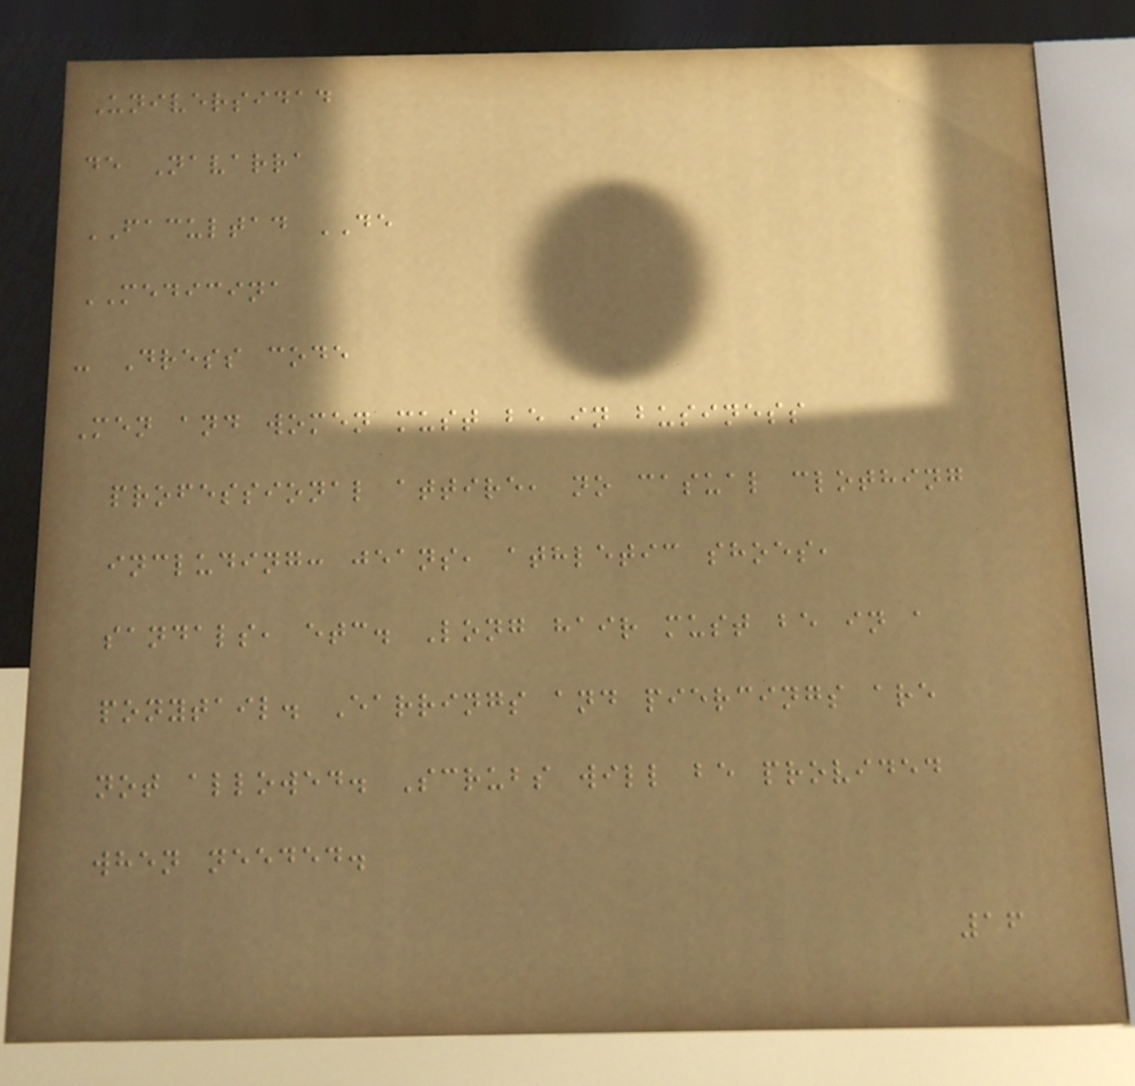Universidad
de Navarra
FACULTAD DE
MEDICINA
- Dress code
Men and women must be in business
professional attire, no casual clothing
including: jeans, athletic shoes,
sandals, etc. Long hair must be in a
ponytail. Earrings and piercings are
not allowed. Scrubs will be provided
when needed.
16
